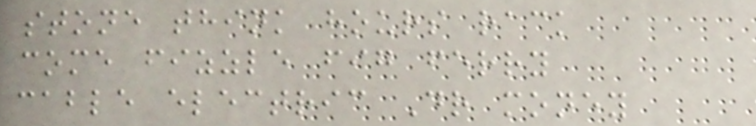stone think hours rack
come fizzle fig ferry
cable electric Dr money
